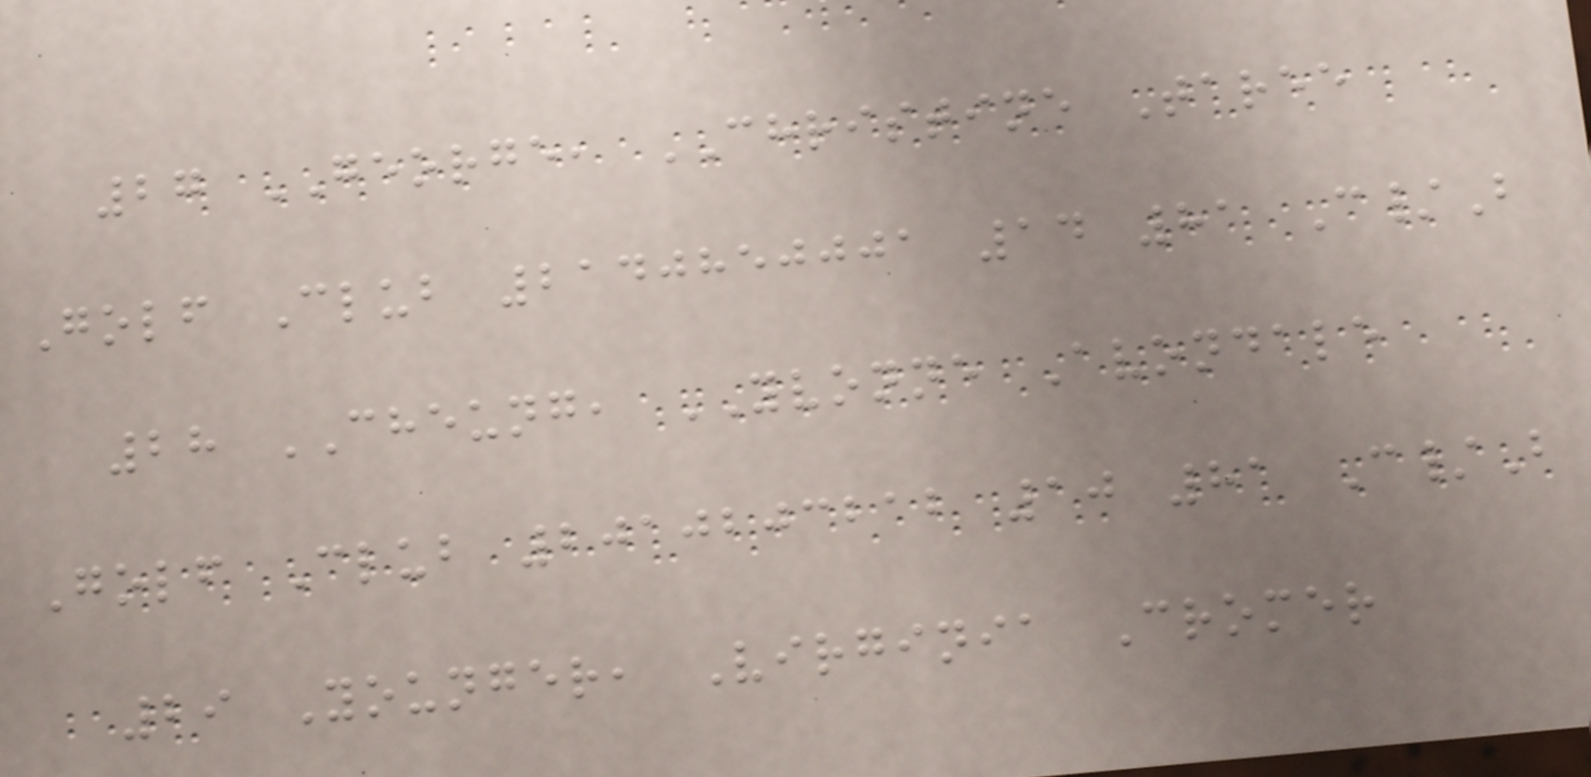27 GEORGE, CHRISTINE Taree
Golf Club 2140850001 14 81 C/B
28 CHEUNG, YVONNE Avondale
Golf Club 2010203212 10 81 C/B
29 Younger, Virginia Cromer
